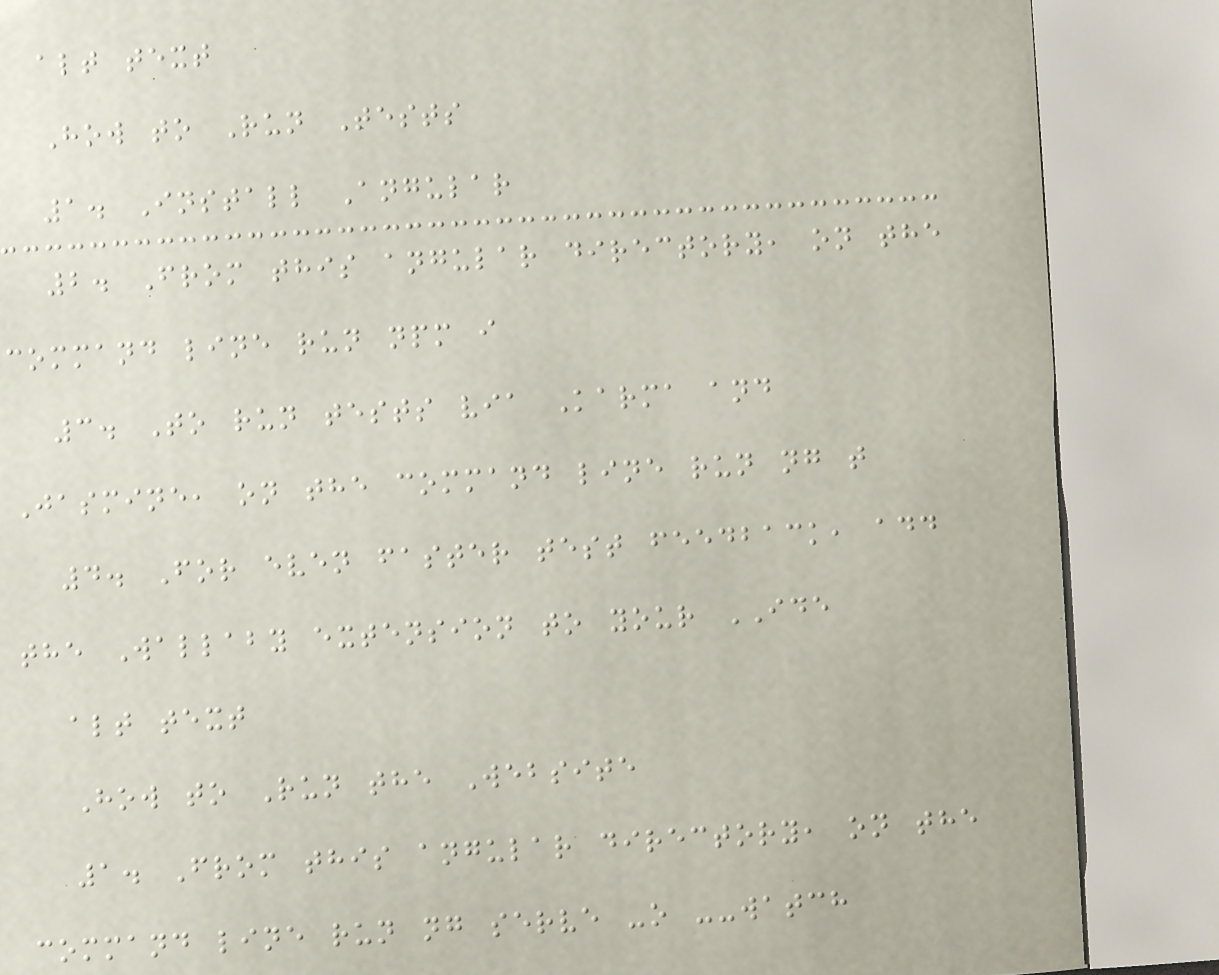alt text
How to Run Tests
1. Install Angular
2. From this angular directory, on the
command line run npm i
3. To run tests via Karma and
Jasmine, on the command line run ng t
4. For even faster test feedback, add
the Wallaby extension to your IDE
alt text
How to Run the Website
1. From this angular directory, on the
command line run ng serve -o --watch
